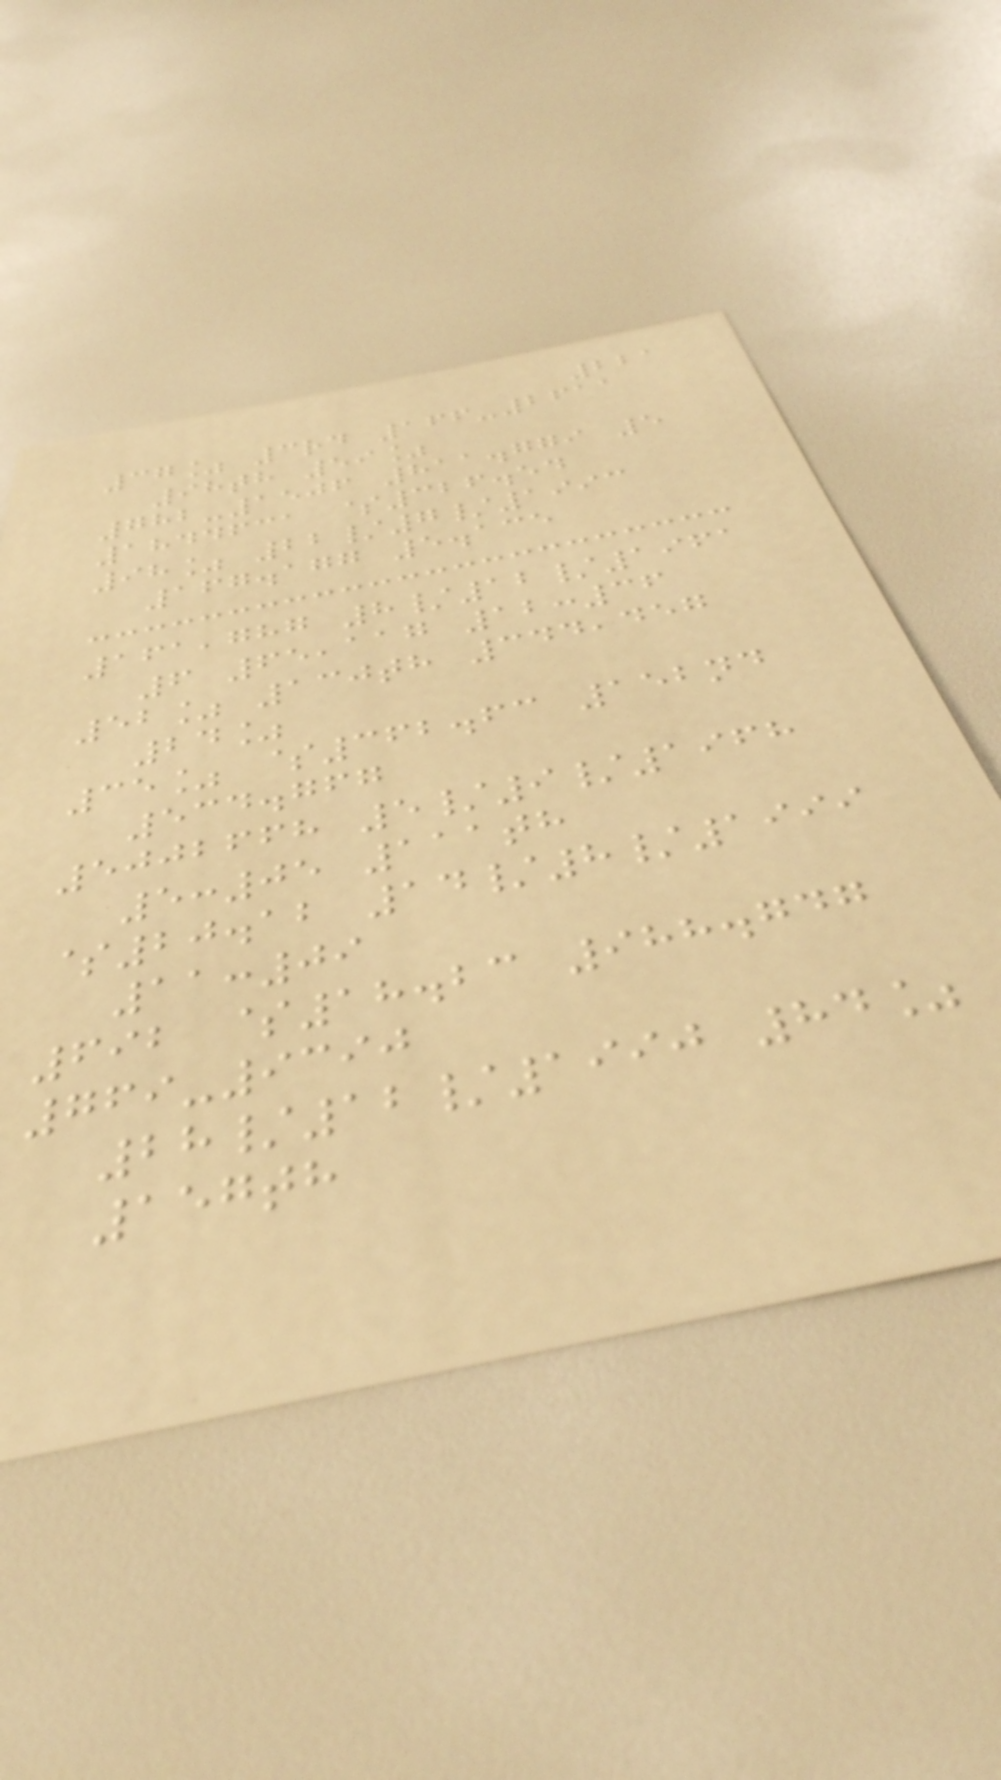221
37% 3rd 166-2611
98th 59%
782-1506 811.779 5
1844631 $326.54
98% 22/7/1993
167.177 5.135
161,787 8/12/1961
6 65,117 12:36
52% 130th 344,457
24%
35% $362.63 152nd
534.767
5002668 5/9/1968
5:05 111th
$20.12 14/8/1999
11:09
692 $18.23 988.747
769-9390
28/12/1990 84%
157th
